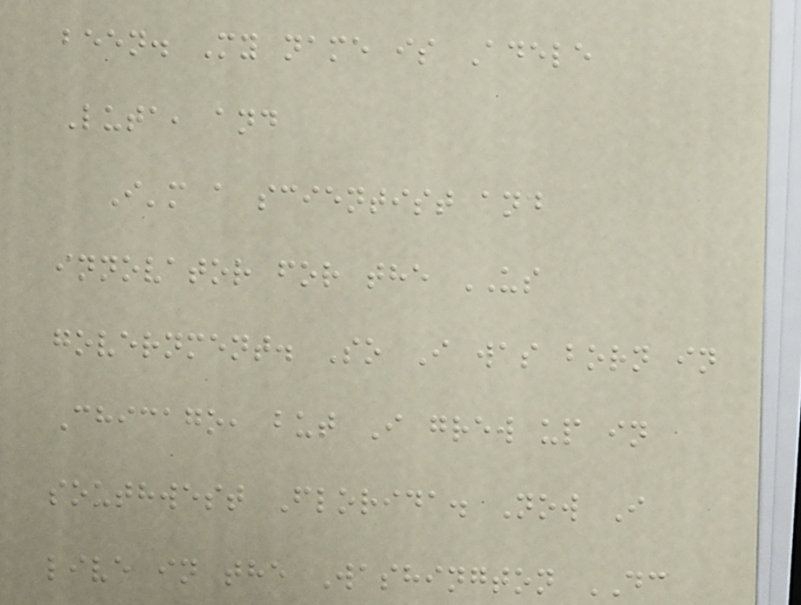been. My name is Adele
Luta, and
I'm a scientist and
innovator for the US
government. So I was born in
Chicago, but I grew up in
southwest Florida. Now I
live in the Washington DC
